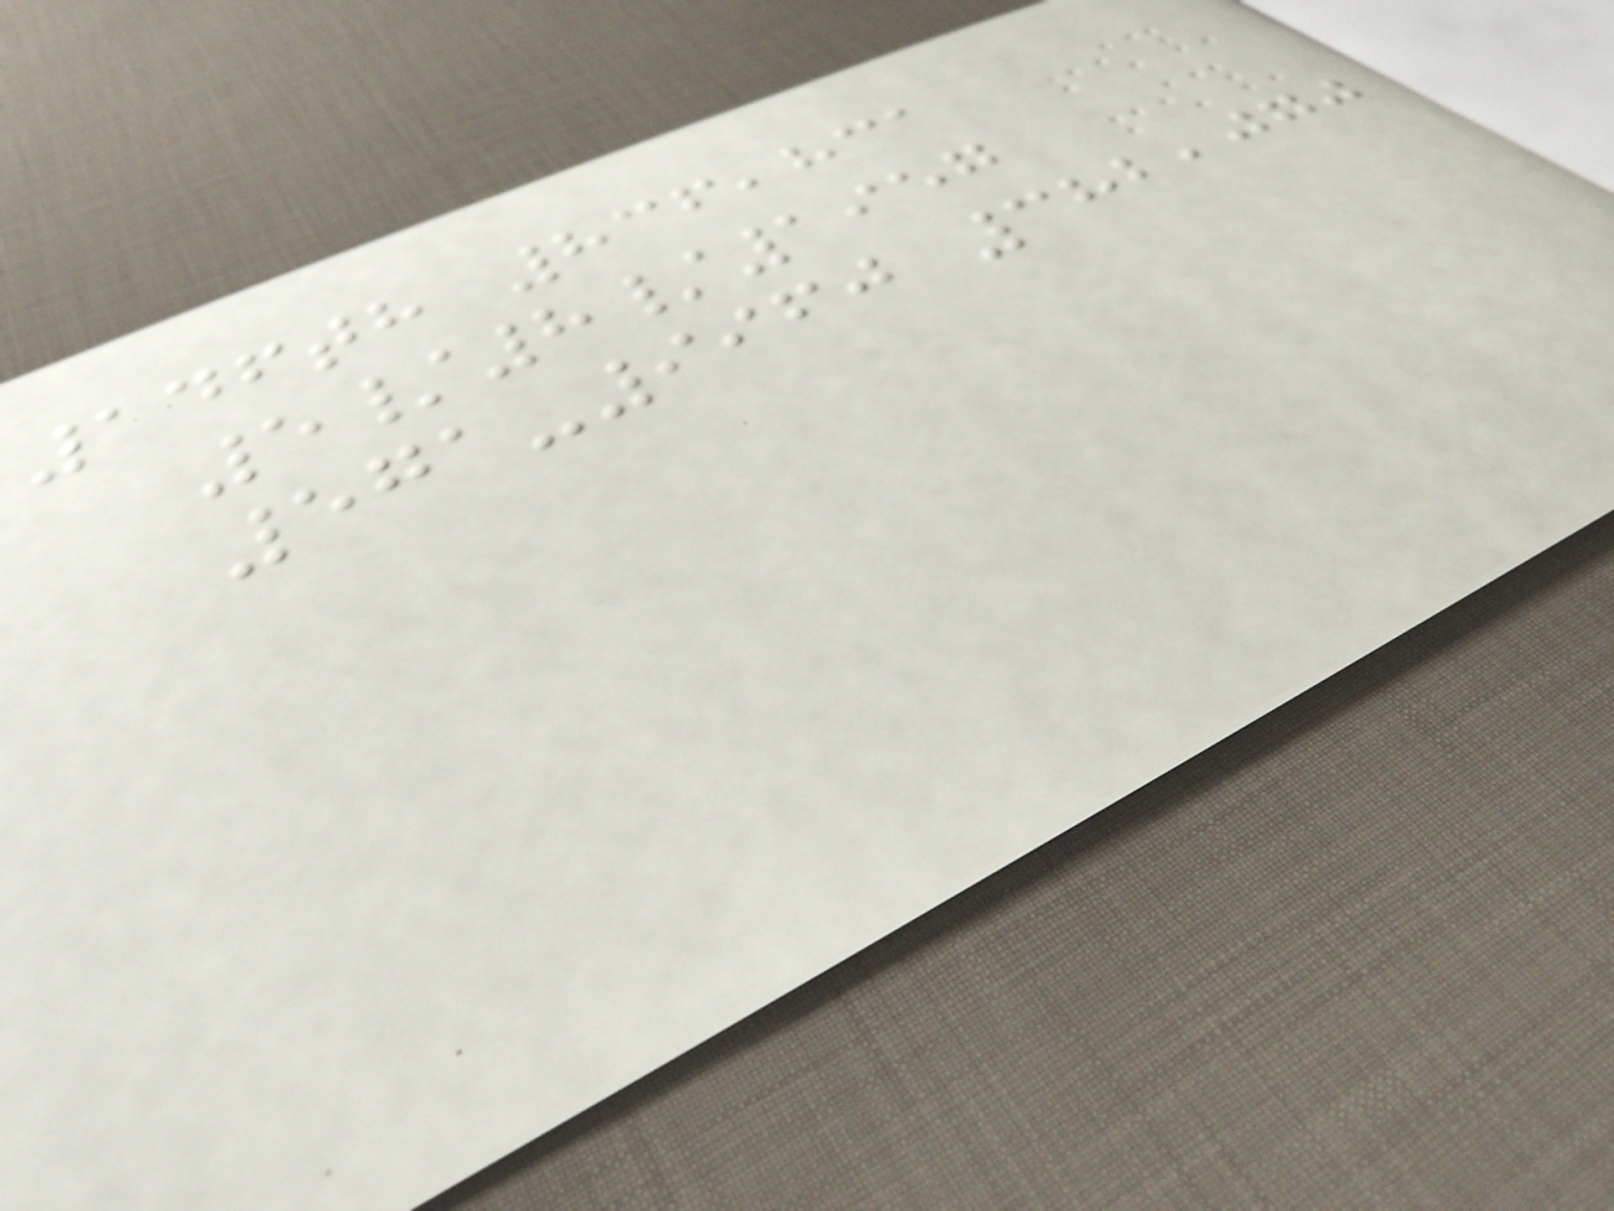146th 836,831
5/8/1957
571-9960 382,070
